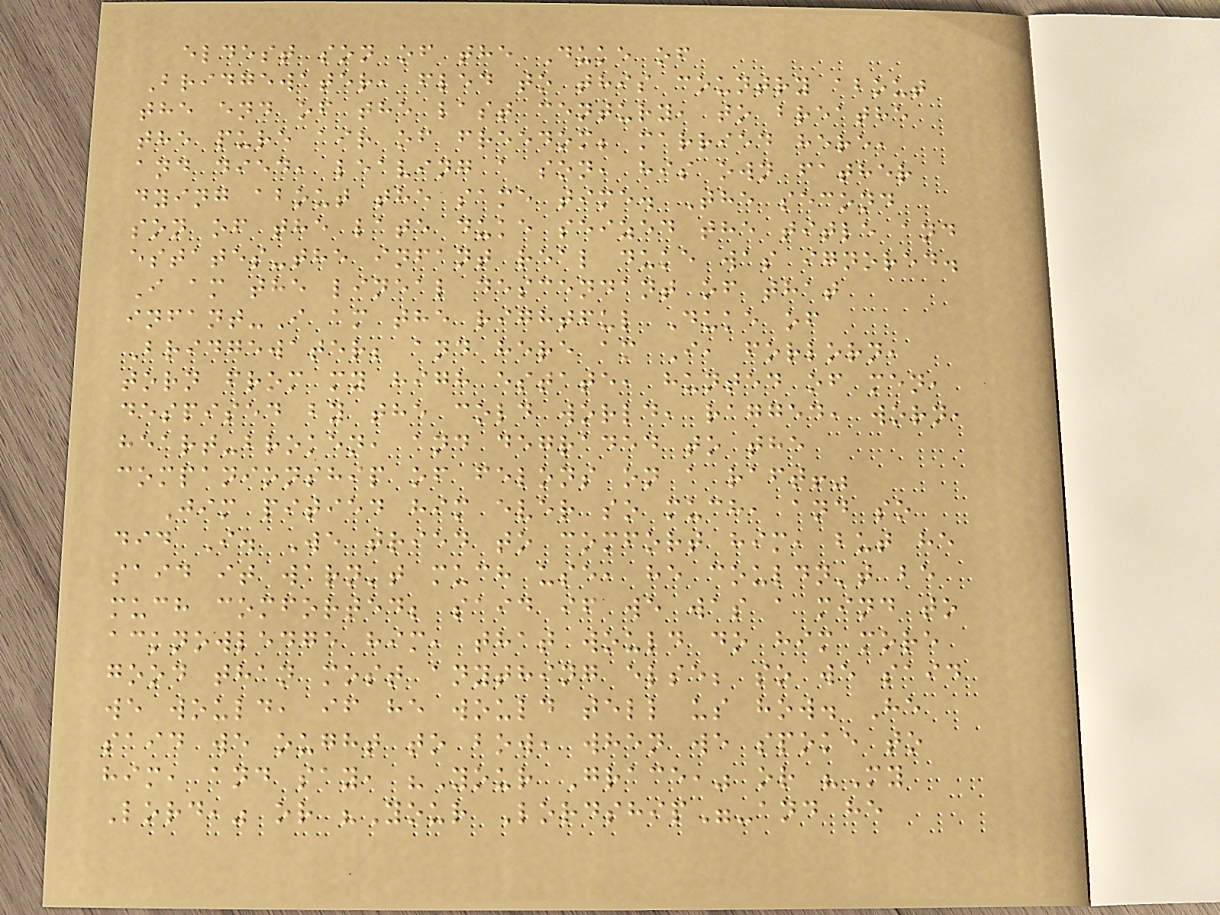eldest son of the Duke of
Bridgewater, fled to this country about
the end of the last century, to breathe
the pure air of freedom; married here,
and died, leaving a son, his own father
dying about the same time. The second
son of the late duke seized the title and
estates-the infant real duke was ignored.
I am the lineal descendant of that
infant-I am the rightful Duke of
Bridgewater; and here am I, forlorn,
torn from my high estate, hunted of men,
despised by the cold world, ragged, worn,
heart-broken, and degraded to the
companionship of felons on a raft!"
Jim pitied him ever so much, and so
did I. We tried to comfort him, but he
said it warn't much use, he couldn't be
much comforted; said if we was a mind to
acknowledge him, that would do him more
good than most anything else; so we said
we would, if he would tell us how. He
said we ought to bow, when we spoke to
him, and say, "Your Grace," or "My
Lord," or "Your Lordship"-and he
